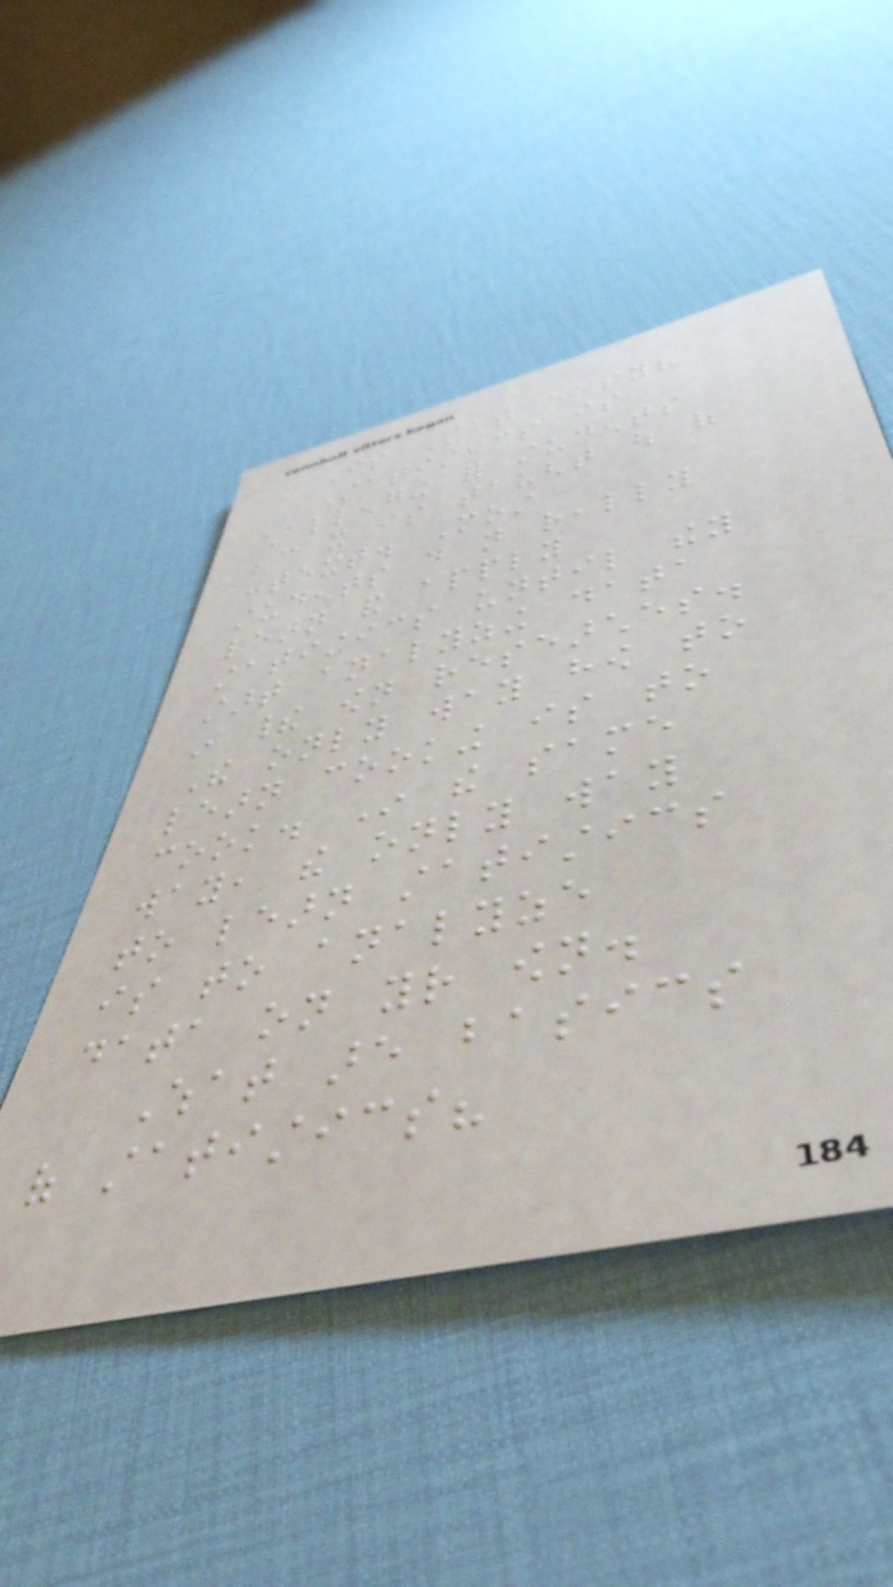Is Stat easy?
Statistics is
challenging for students
because it is taught out of
context. Most
students do not really
learn and apply
statistics until they
start analyzing data
in their own researches.
The only way how to
learn cooking is to
cook. In the same
way, the only way
to learn statistics
is to analyze
data on your own.
What are basics
of statistics?
